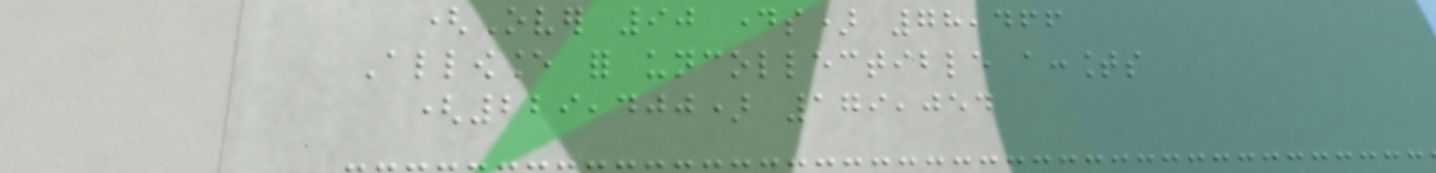(Over 90 days) 78,466
Allowance for uncollectible accounts
(229,400) 179,054
